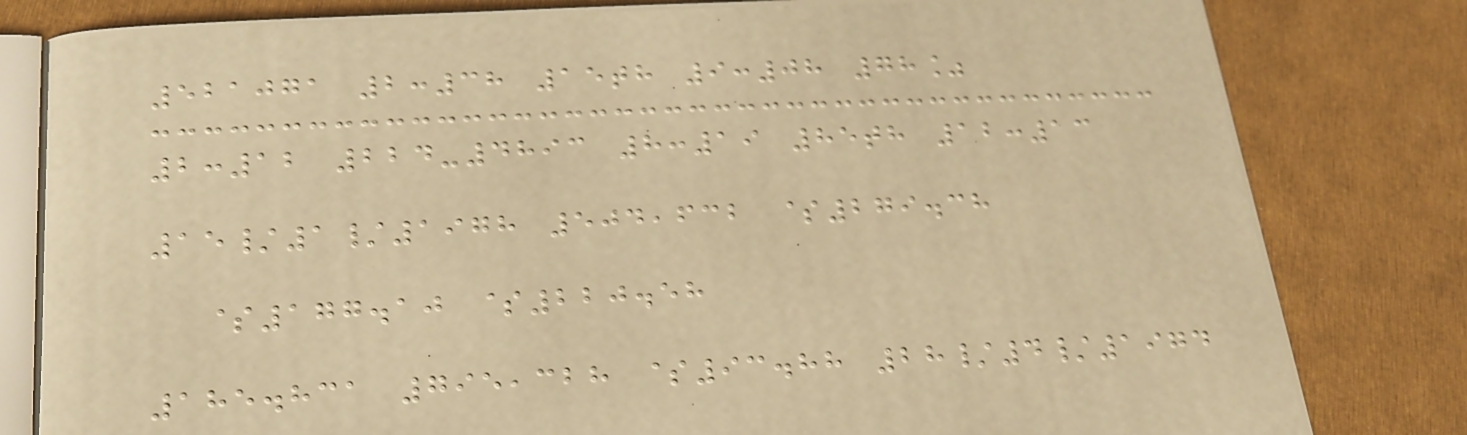521071 2:38 15th 9:08 78%
2:12 224-4893 8:19 85th 12:13
15/1/1978 504,632 $279.38
$177.10 $220.58
185.831 795,328 $93.88 28/4/1974
